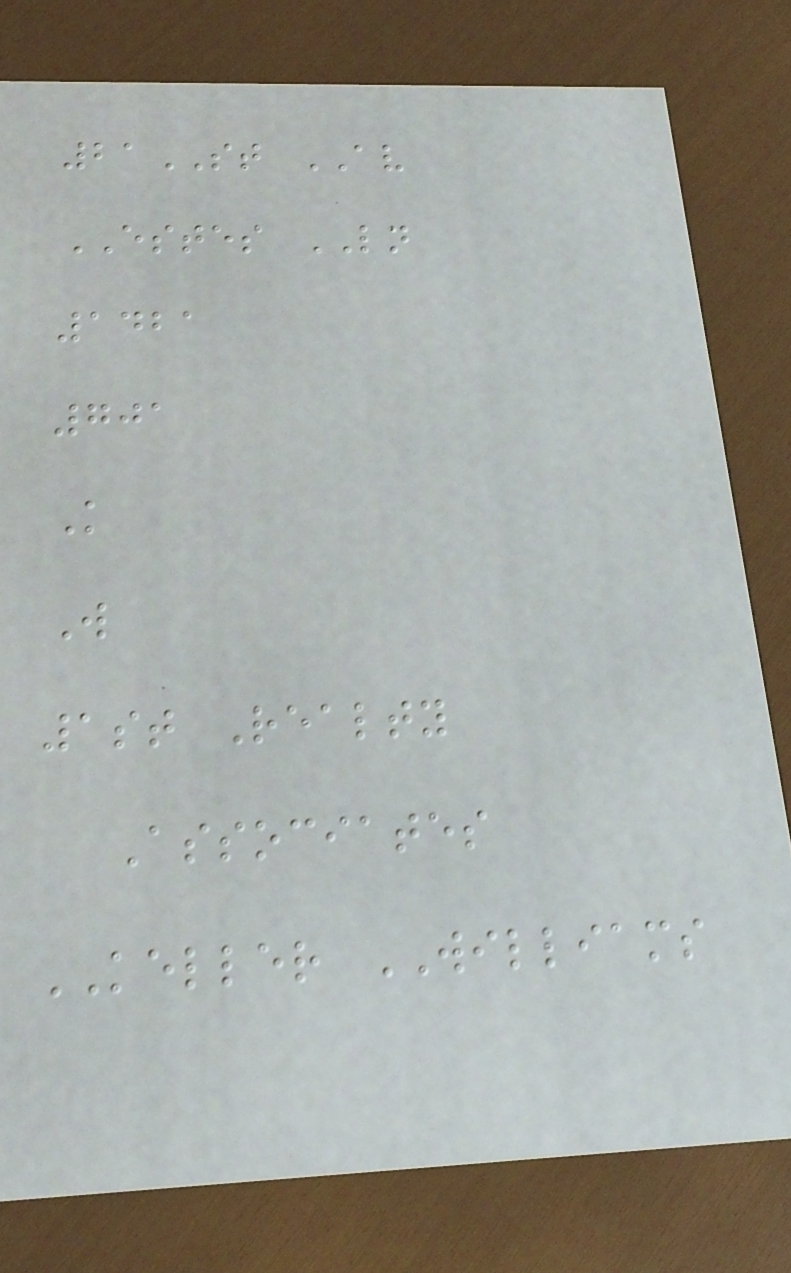21ST AV
ESTES LN
1421
701
K
W
1st Realty
Associates
KELLER WILLIAMS
